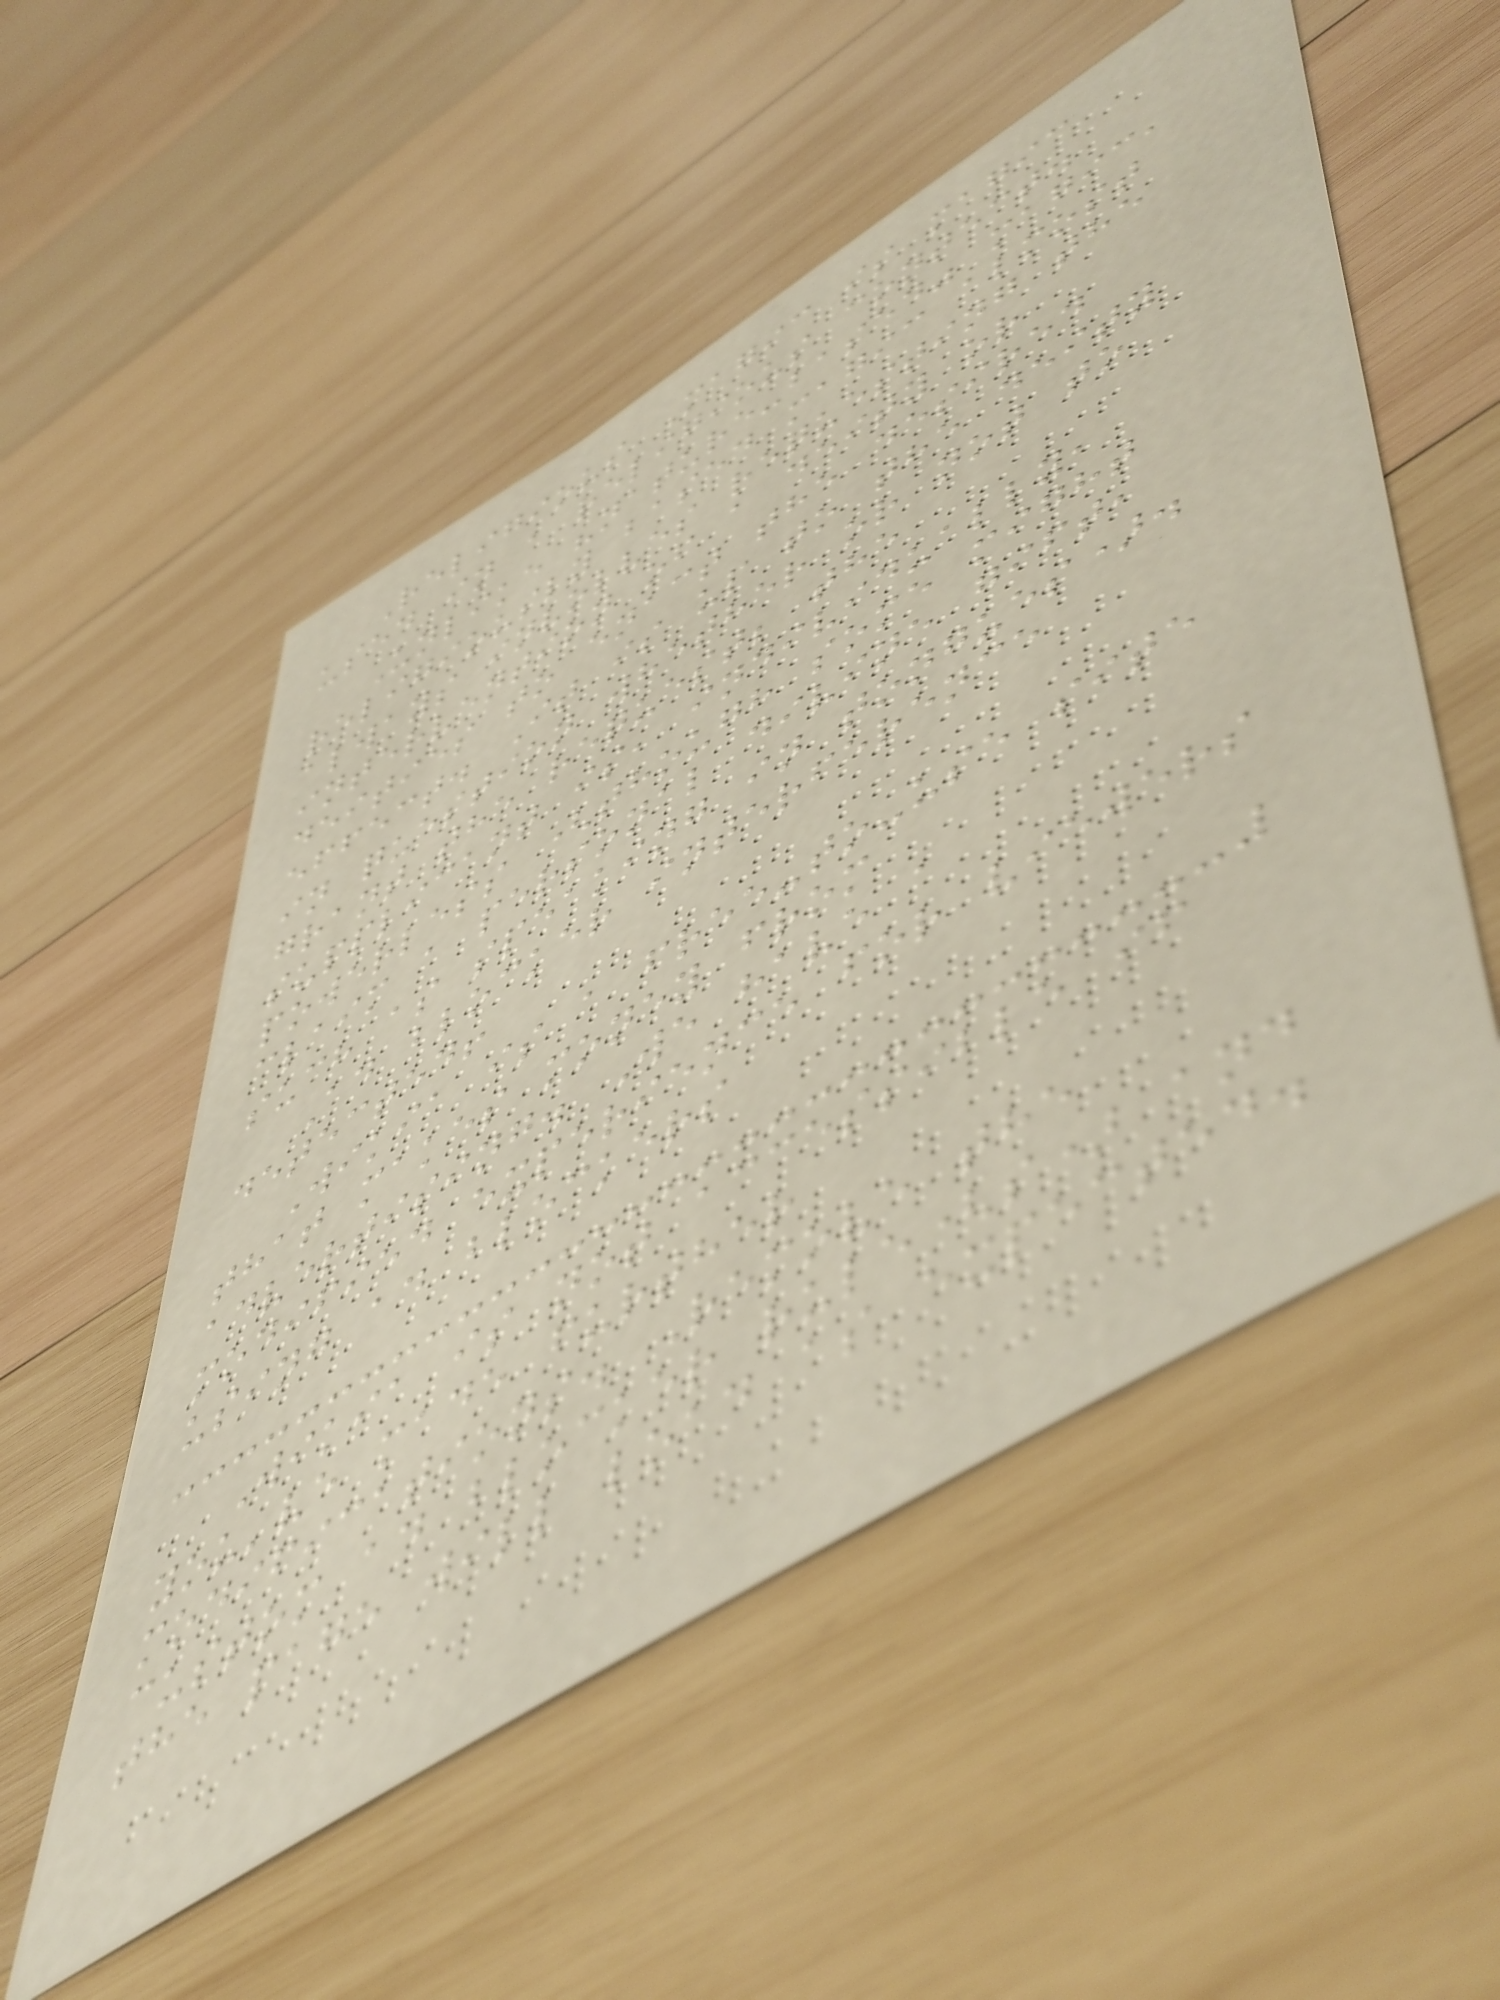Religious Magic is magic
used in a religious contect.
Unlike "nature-based" magic,
religiously based magic almost
always involves requesting the
intervention of a deity or
deities to enact the desired
effect. It is up to the deity
in question whether or not to
grant the request; the
supplicant is, individually,
powerless (though some might
claim a personal divine gift,
such as speaking in tongues).
Ad blocker interference
detected!
Wikia is a free-to-use site
that makes money from
advertising. We have a
modified experience for viewers
using ad blockers
Wikia is not accessible if
you've made further
modifications. Remove the
custom ad blocker rule(s) and
the page will load as expected.
